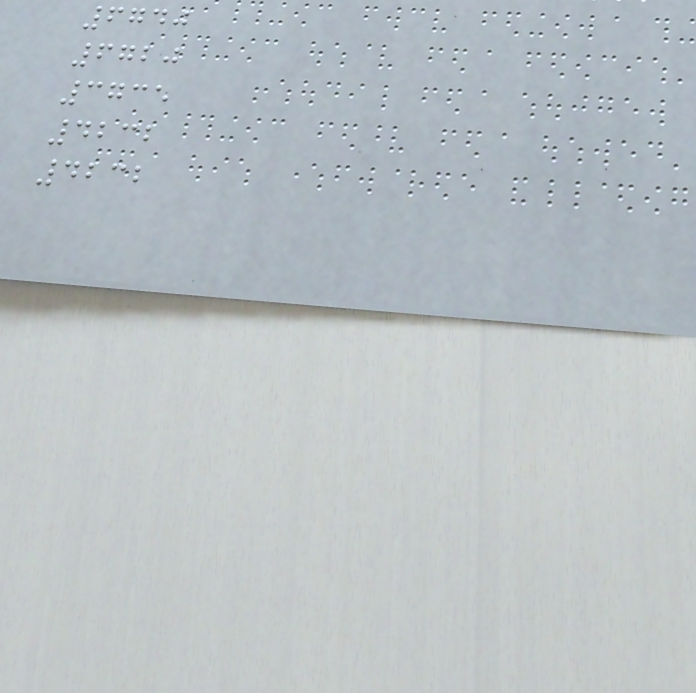6740
6720
3735
4232
4232
